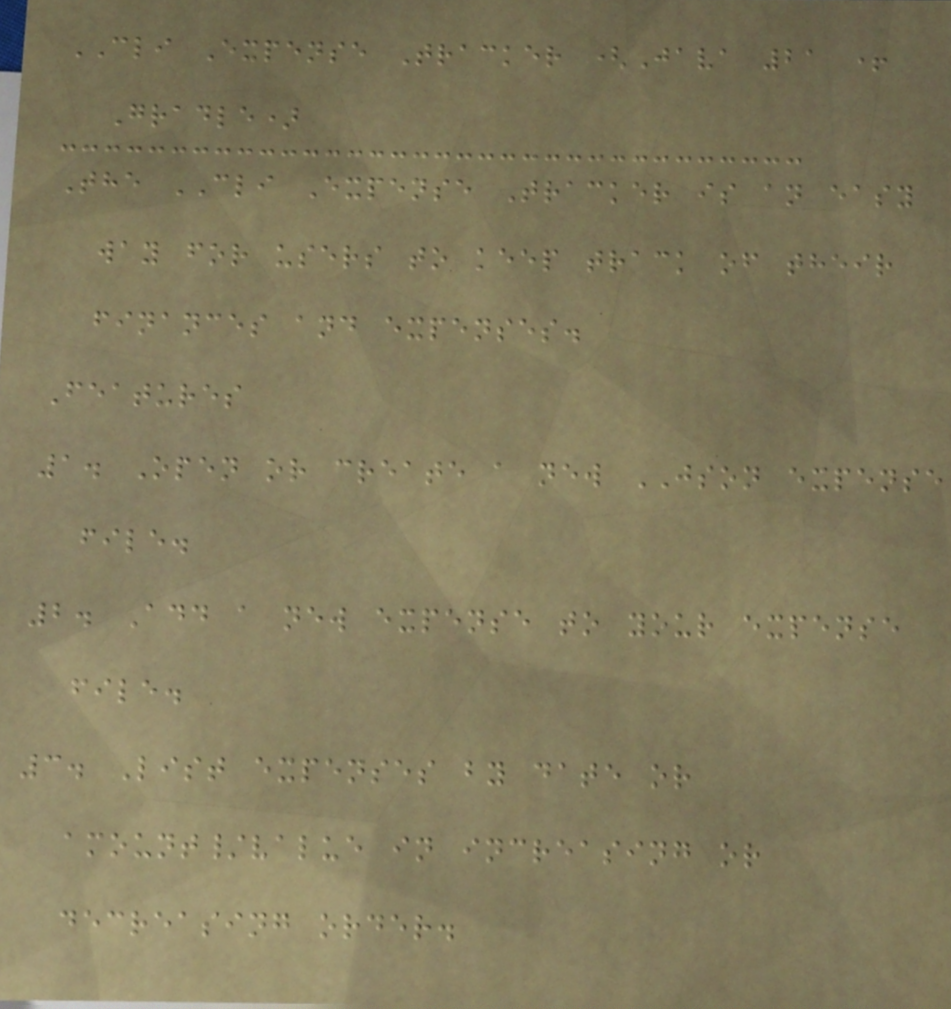CLI Expense Tracker (Java 21 +
Gradle)
The CLI Expense Tracker is an easy
way for users to keep track of their
finances and expenses.
Features
1. Open or create a new JSON expense
file.
2. Add a new expense to your expense
file.
3. List expenses by date or
amount/value in increasing or
decreasing order.
